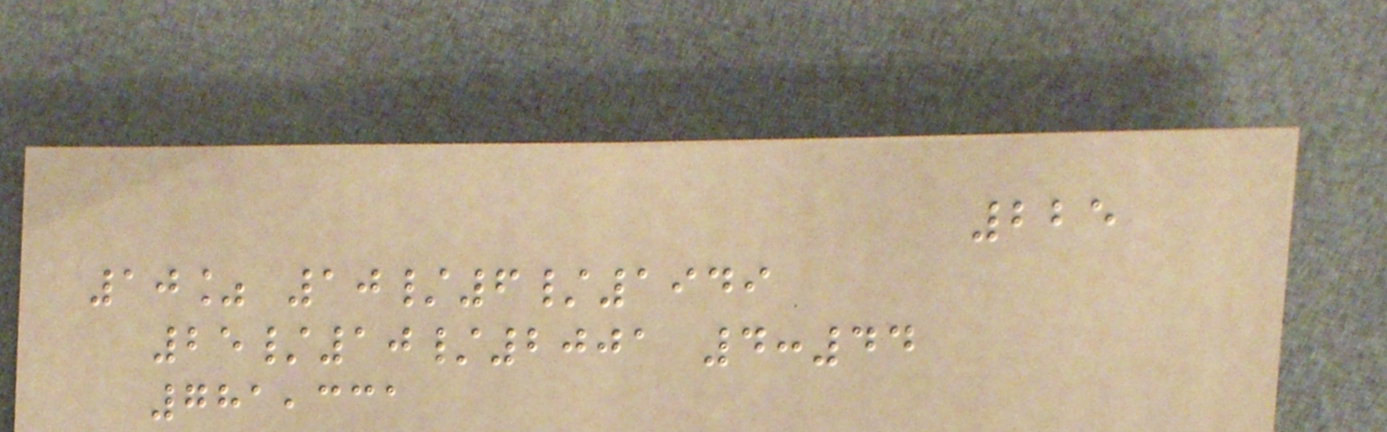225
10% 10/6/1949
25/10/2001 4:44
781,331
